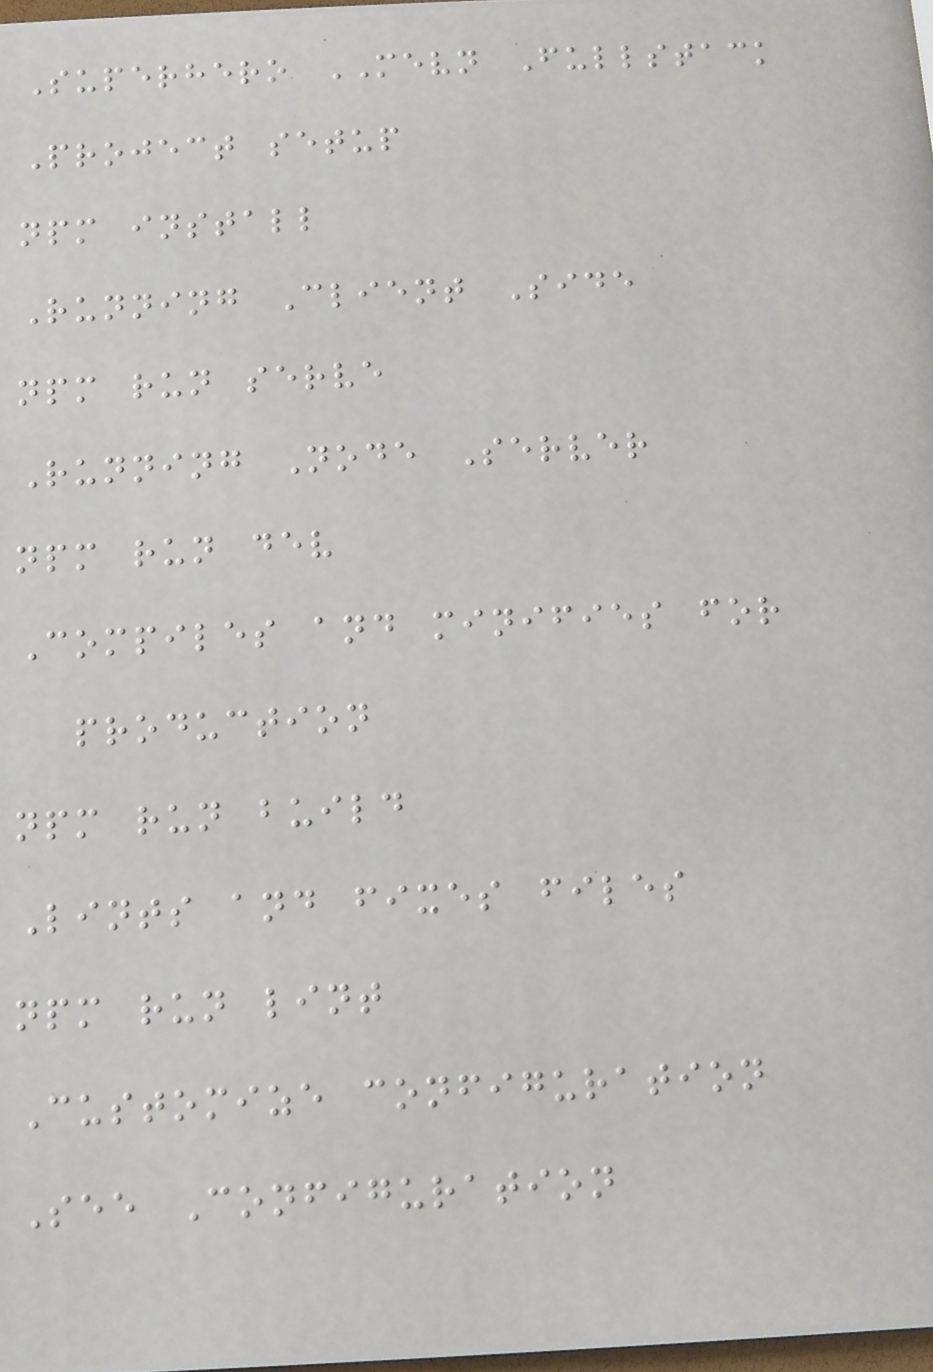Superhero MEVN Fullstack
Project setup
npm install
Running Client Side
npm run serve
Running Node Server
npm run dev
Compiles and minifies for
production
npm run build
Lints and fixes files
npm run lint
Customize configuration
See Configuration
